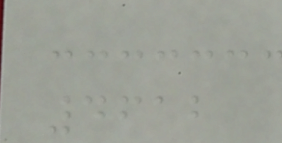4612
